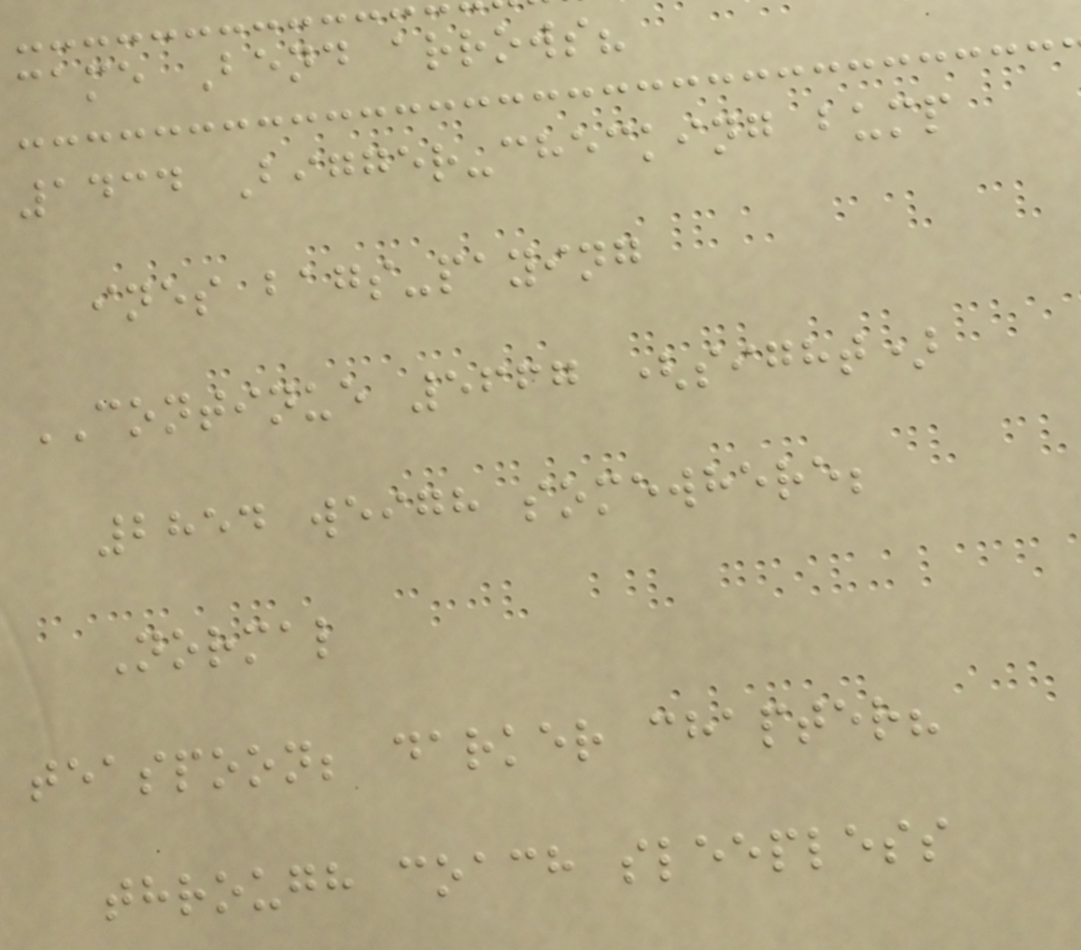came Bend arrows?
1434 Bigger-checking bump
ines bags-paying
CONTINUE 5667 (sight)
2854 weigh somewhere;
Normal
teaspoon; darker chapter?
through coach sleepless
